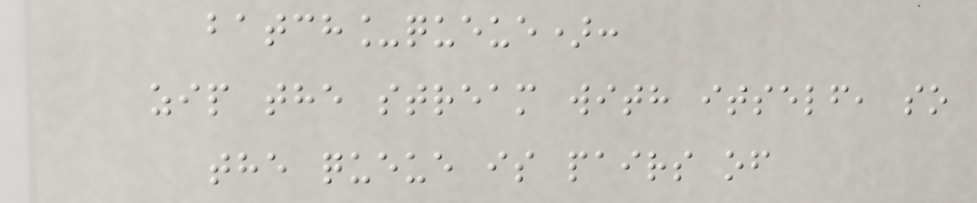batch_queue):
zip the stream with itself, so
the queue is pairs of
